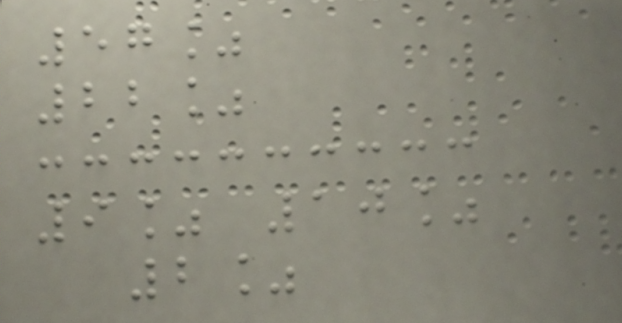57%
22%
9% 10%
2%
